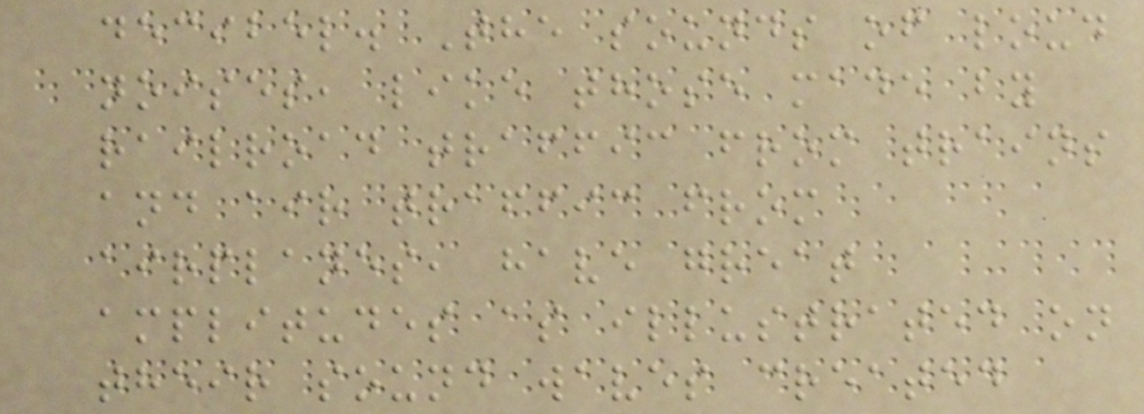decibel. The sounds of loud
noises, like those made by
railroad traffic from trains
and air traffic from
airplanes, have great
amplitudes as illustrated on
their sound waves created
